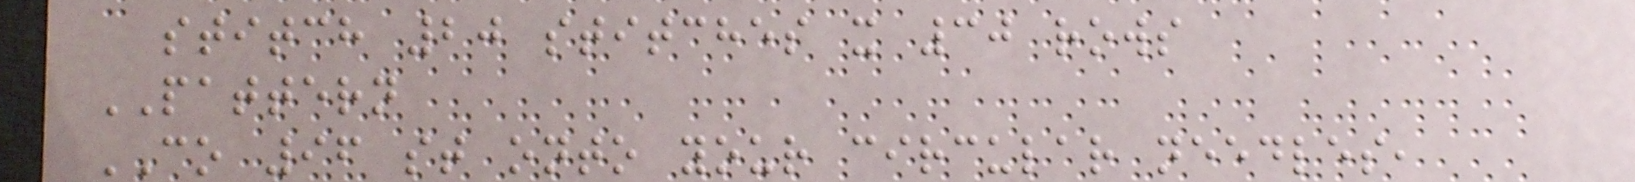stitch 20 stitches x 30 rows
PATTERN
CO 96 st onto your circular needles,
